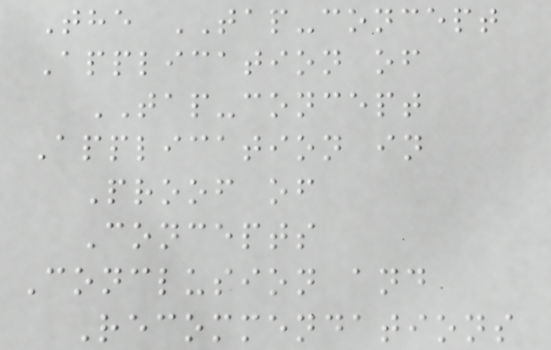The TAP-concept
Application of
TAP-concept
Application in
Proof of
Concepts
Conclusion and
Recommendations
